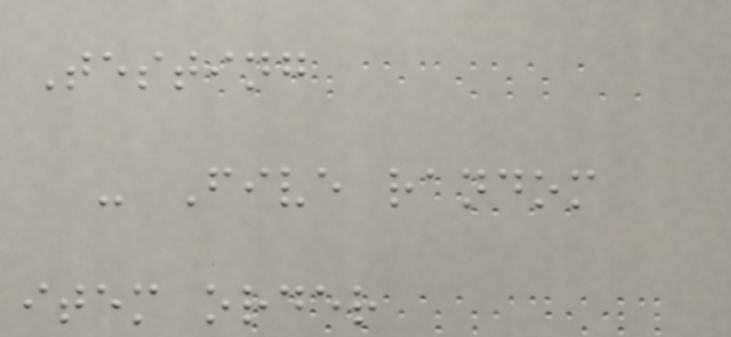Testing
- Five random
item order
